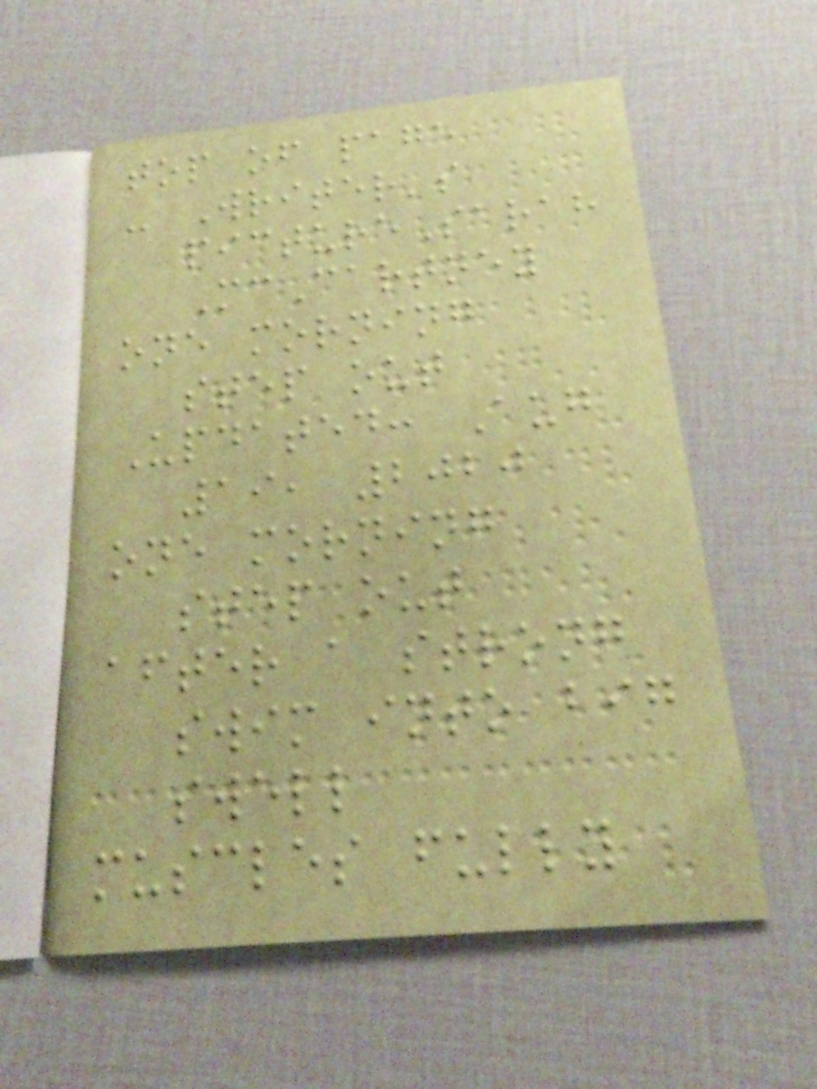top of page
- Writer's
pictureSarah
McCartney
one morning
step out
Updated: Aug
19, 2020
one morning
step out
after a strong
swim into big
swell
muscles fully
